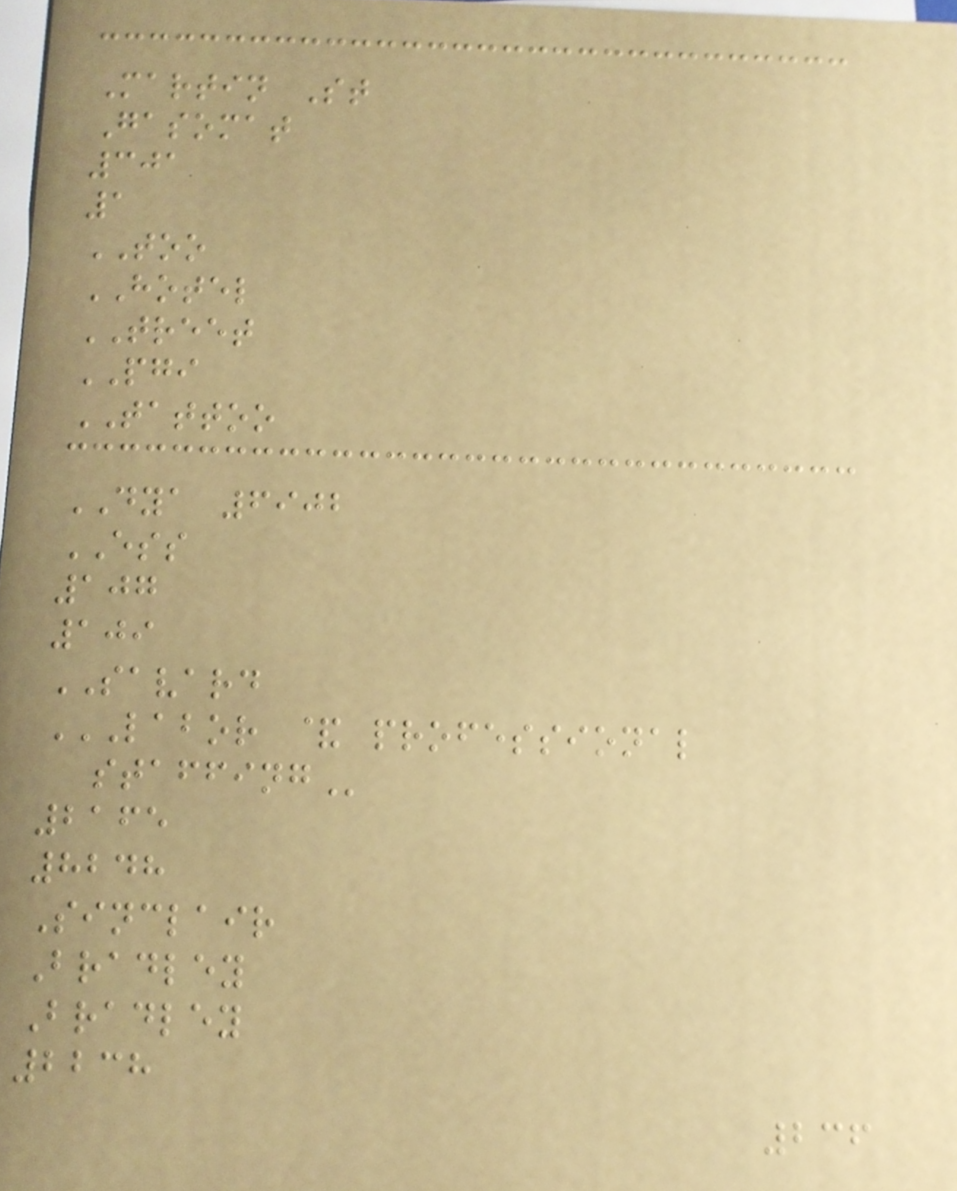Martin St
Gasomat
301
1
TOO
HOTEL
TREET
PGI
TATTOO
DYA 6902
ESS
107
109
SAVARD
LABOR & PROFESSIONAL
STAFFING
2165
8248
Sinclair
Bradley
Bradley
2238
236
